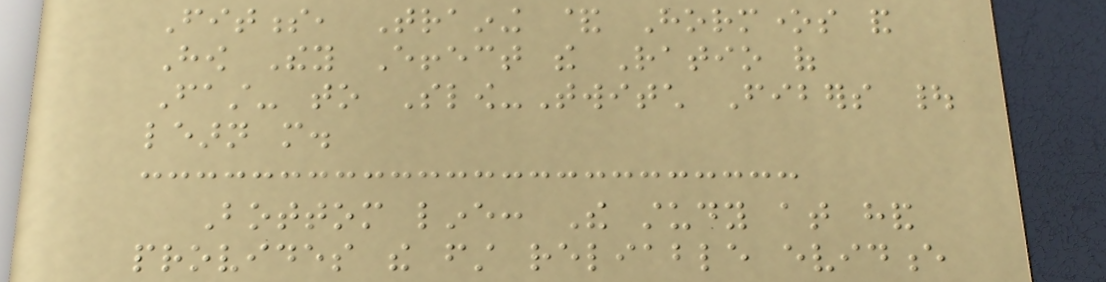Fitness, Training & Hormones and
How They Effect the Ratio of
Fast- to Slow-Twitch Fibers |
learn more.
Bottom line: The study at hand
provides the first reliable evidence
